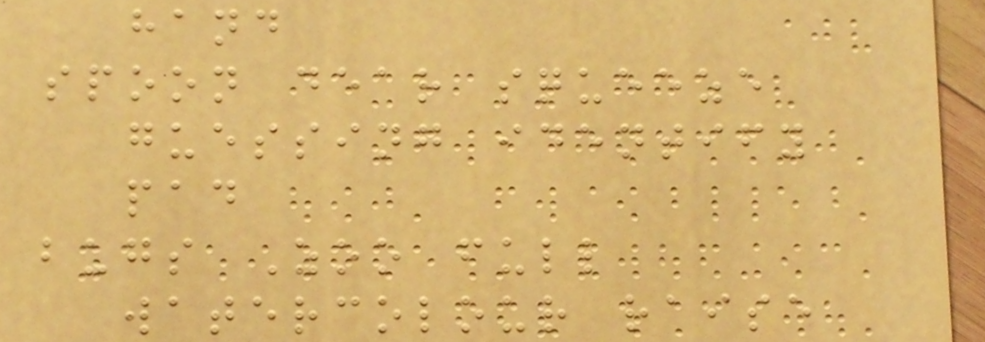hand
spoon dear squeeze
guessing identify
pad
bugs Zoo full
watercolour raise
